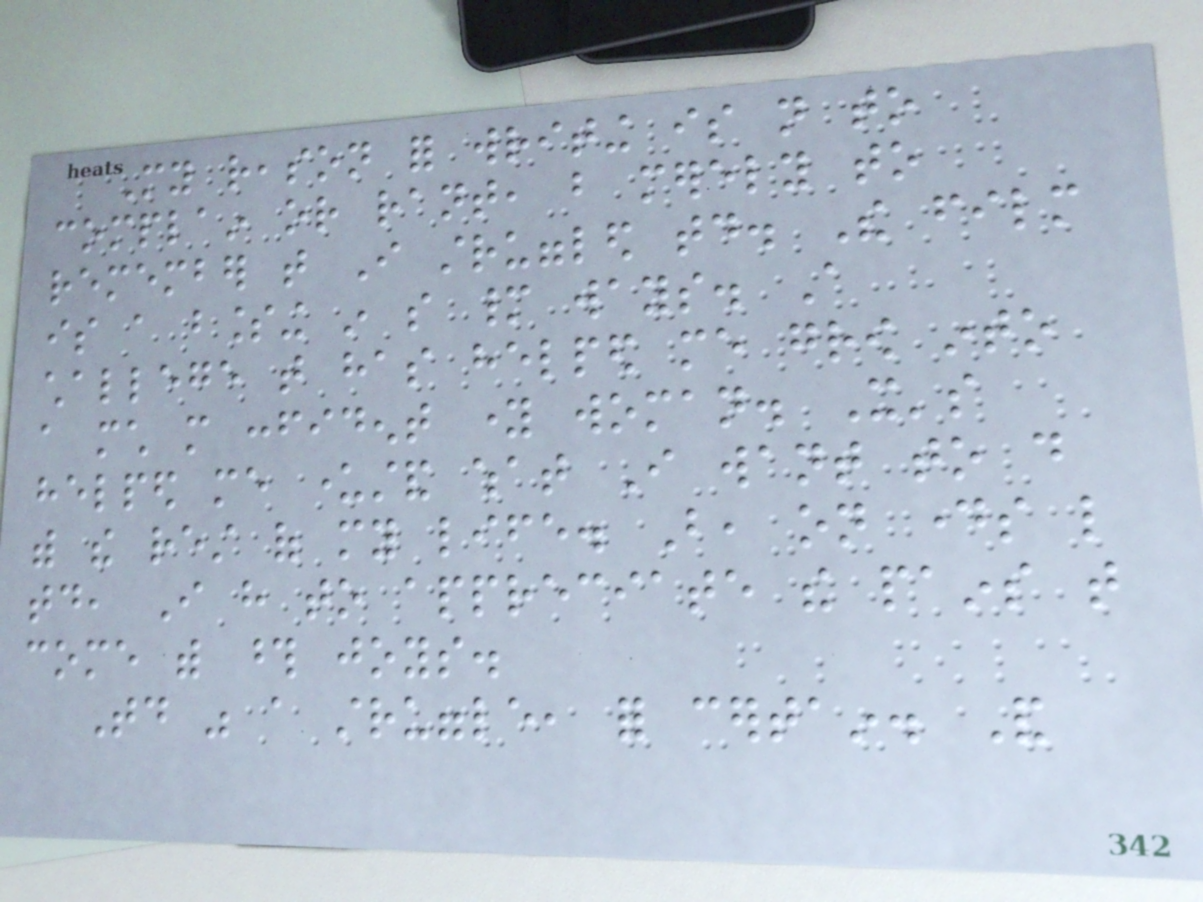My reason for writing is not to
complain or rant, but merely to
remember that I struggled today. The film
is a blessing in so many ways. A
challege that has helped me grow into
a much more confident young woman. It's
helped me understand what I want to do
with the rest of my life. But, on days like
today, I have to appreciate the pains that
come with those joys.
Today was a struggle, for certain. And
